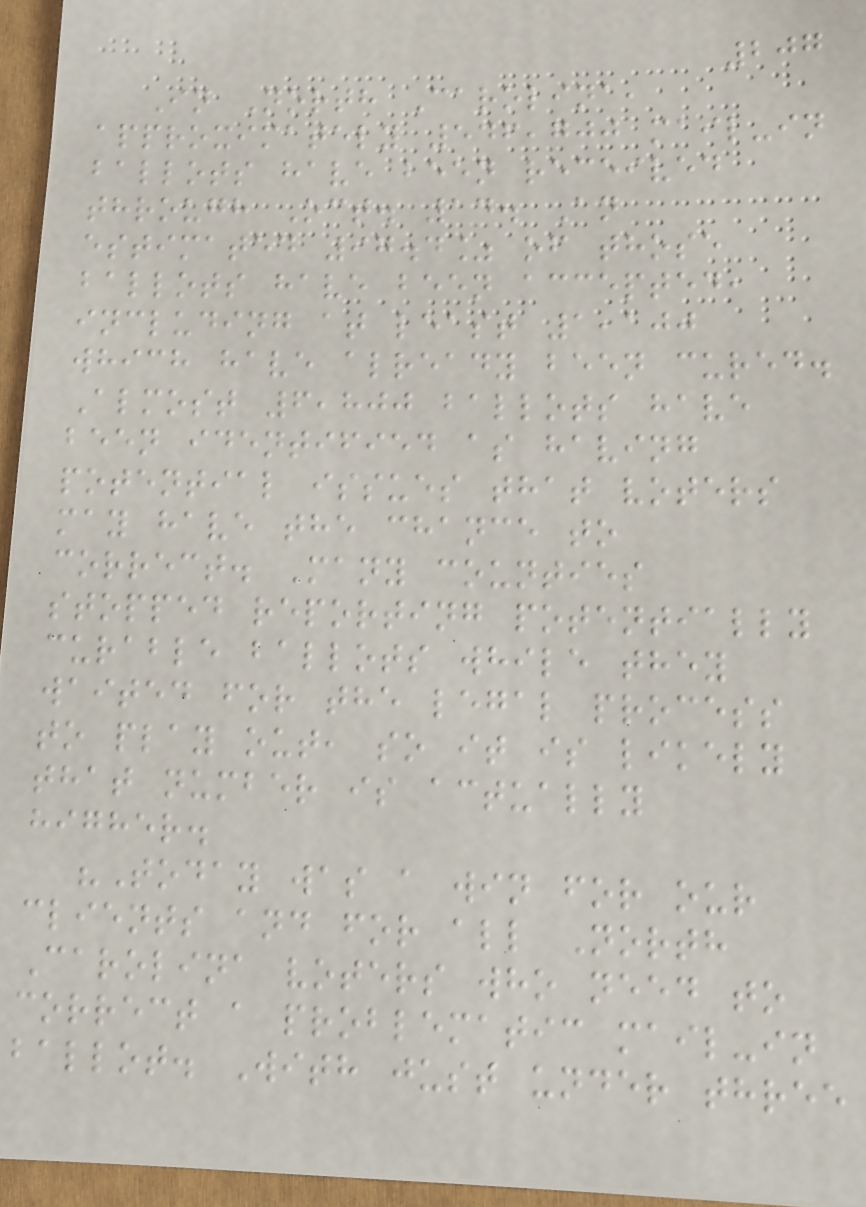207
In North Carolina,
approximately 546,700 mail-in
ballots have been received
through Oct. 14. An
estimated 97.4% of those
ballots have been accepted,
including at least 1,100
which have already been cured.
Almost 6,800 ballots have
been identified as having
potential issues that voters
may have the chance to
correct. Many counties
stopped reporting potentially
curable ballots while they
waited for the legal process
to play out, so it is likely
that number is actually
higher.
"Today was a win for our
clients and for all North
Carolina voters who need to
correct a problematic mail-in
ballot. With just under three
